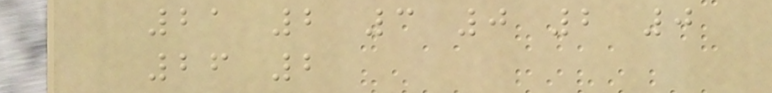21 2 3 0 2 0
26 2
